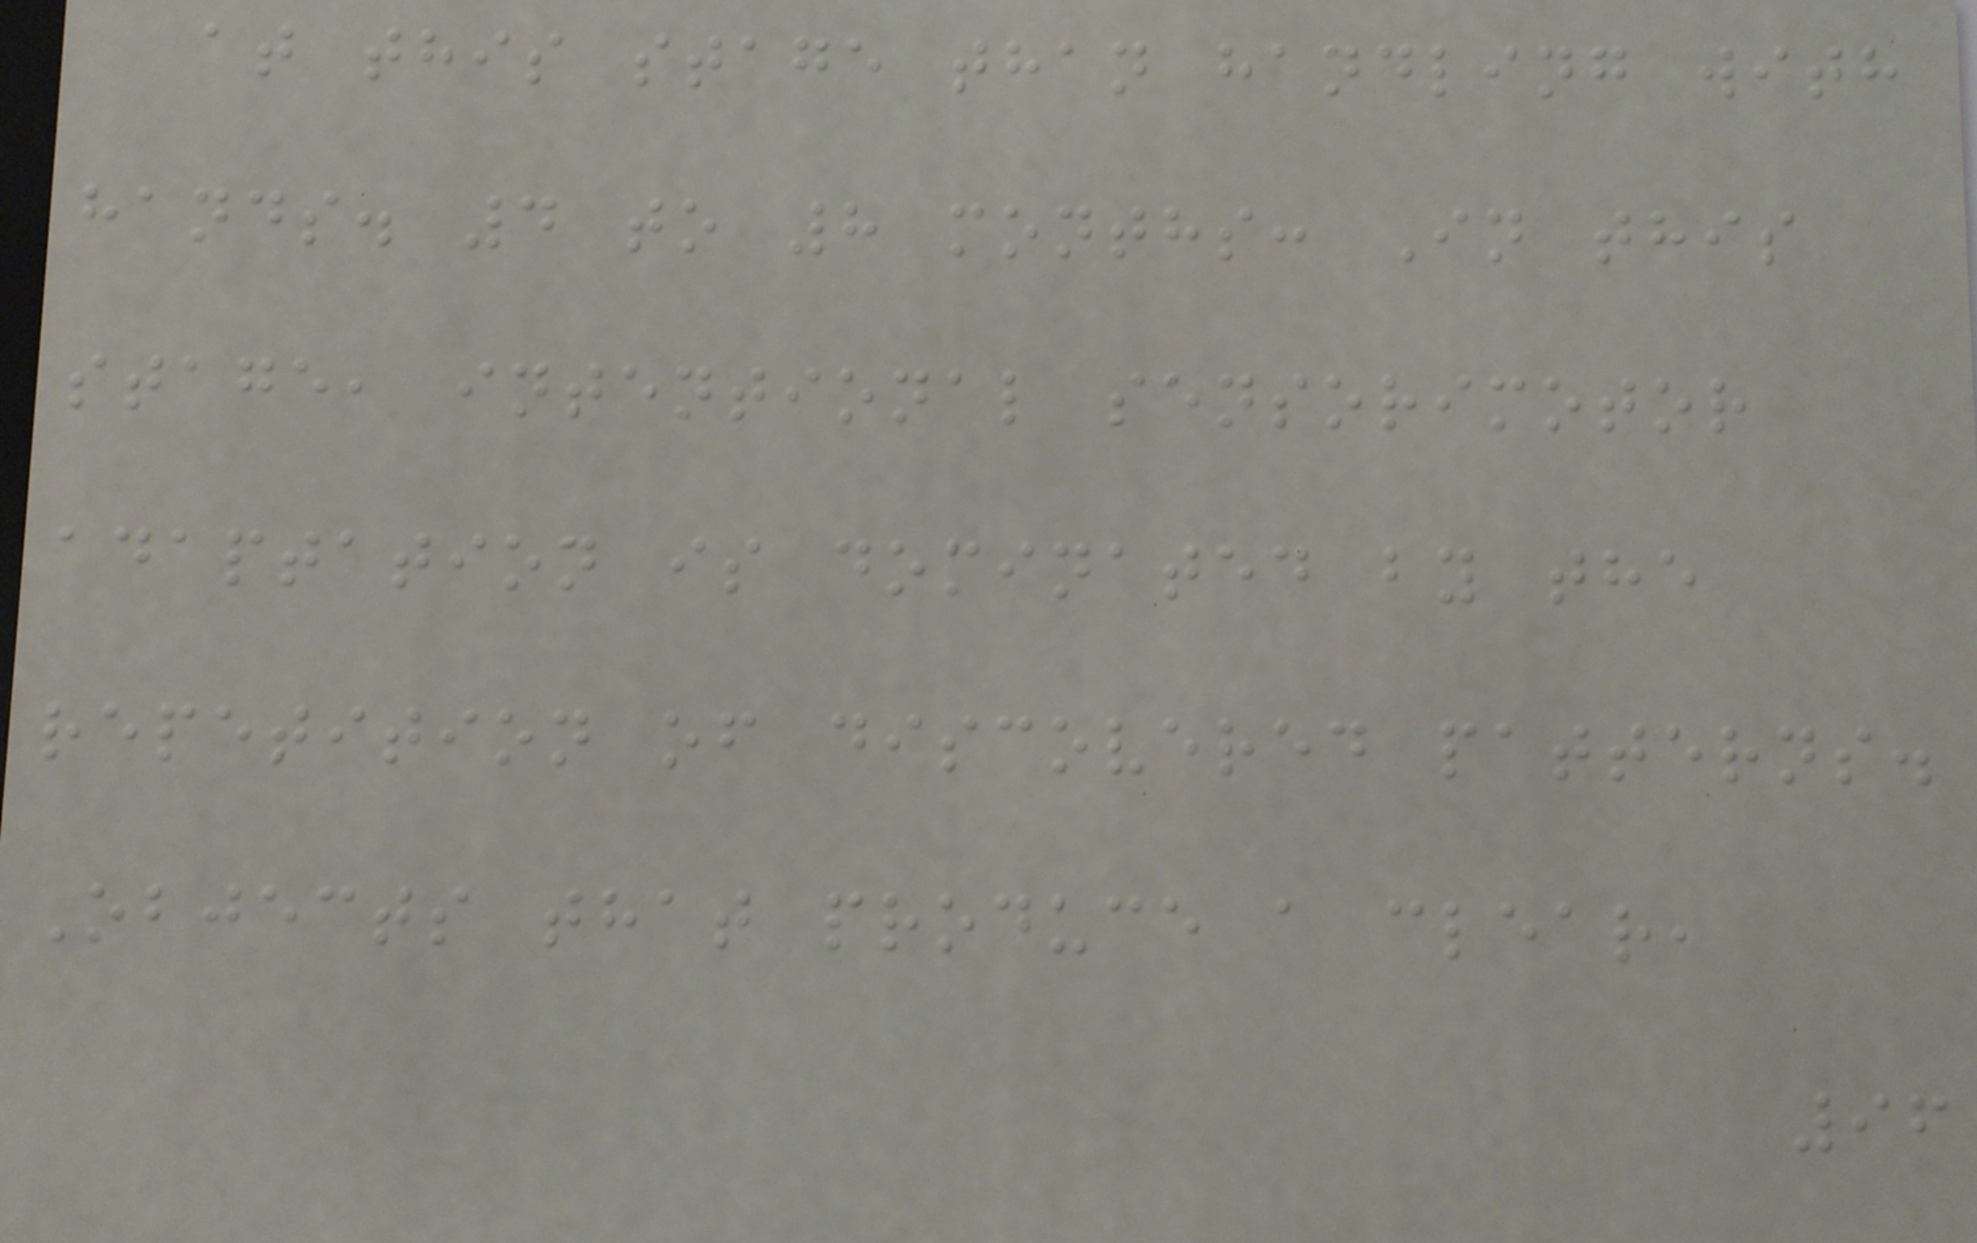at this stage than handling with
hands. 4 to 8 months: In this
stage, intentional sensorimotor
adaptation is dominated by the
repetition of discovered patterns.
Objects that produce a clear,
96
